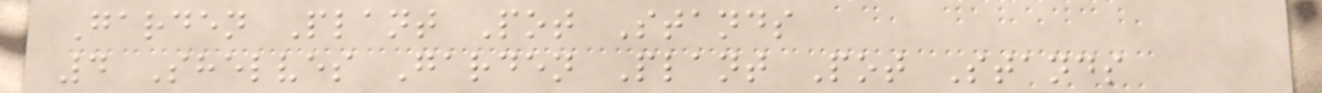Garden Plant Pot Stands
4 Shelves Garden Plant Pot Stands
